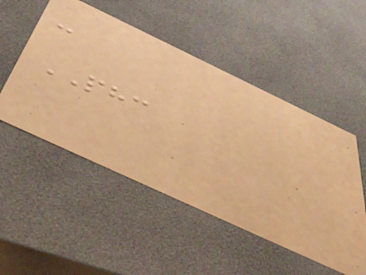-
PHC
